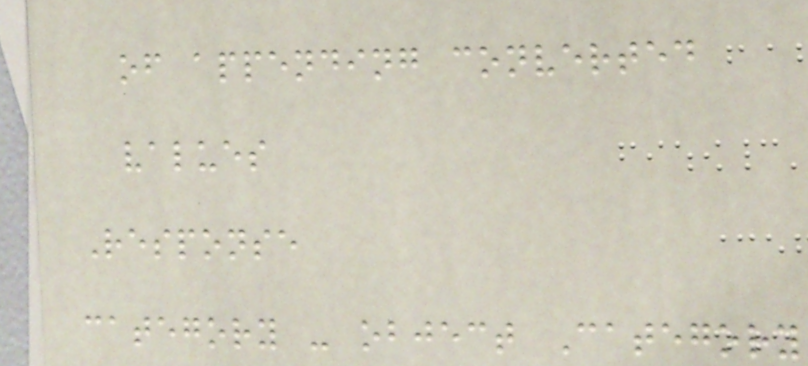of appending converted
values
Response
category - object Category
